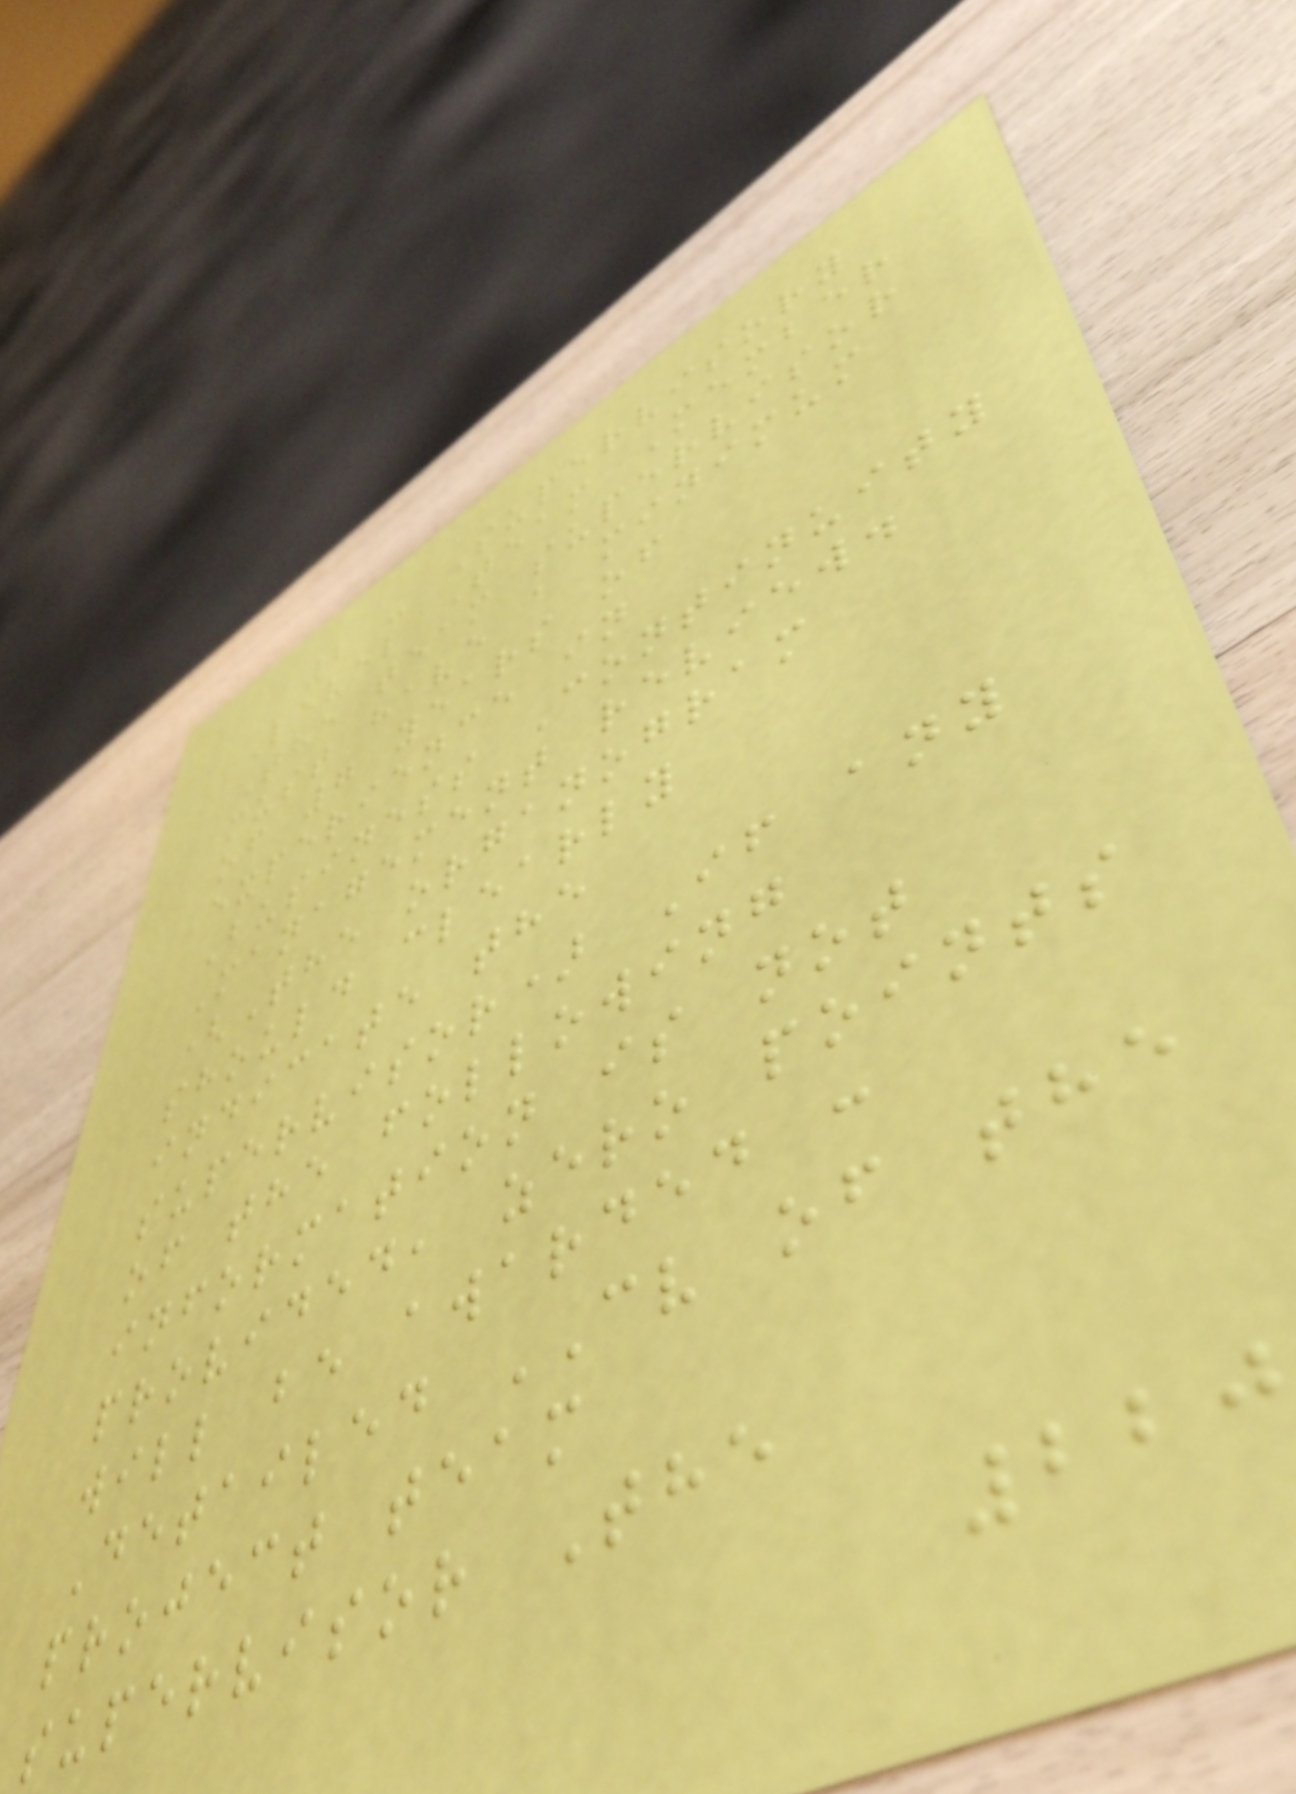2 - Supervisory
Level Team Member
The team supervisor
must have a minimum
of 7 years of
experience in
Business Continuity
Management review.
(The organogram
should clearly
indicate the
supervisor) If any
of the following
information is not
provided, zero points
will be awarded :
Detailed CV of the
project team
supervisor The
220
